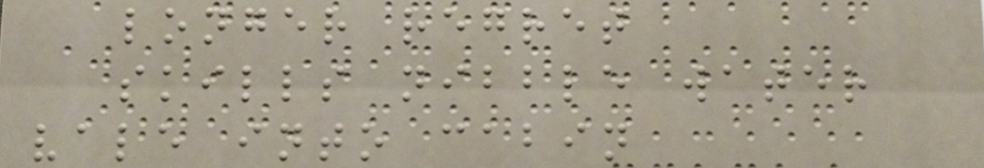longer regret
skills nibble water
vale into cabin
